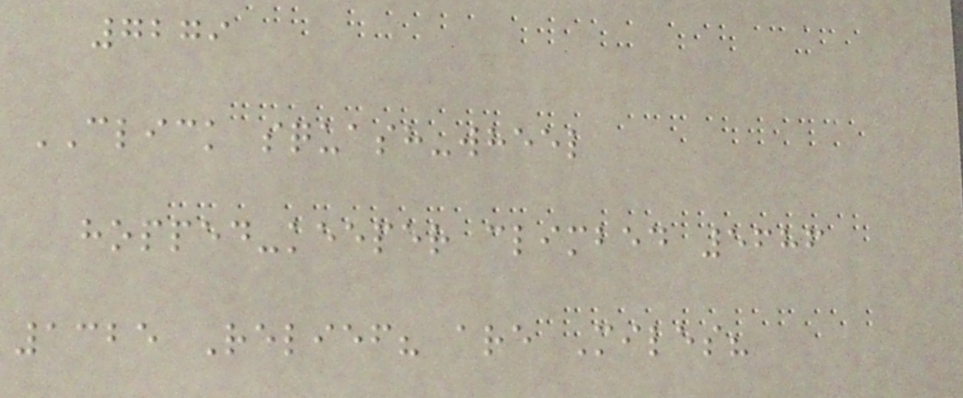7279
CLICK squash-wheel
hopped-keeper climbed 5686
1325 Relief? are Miles?
